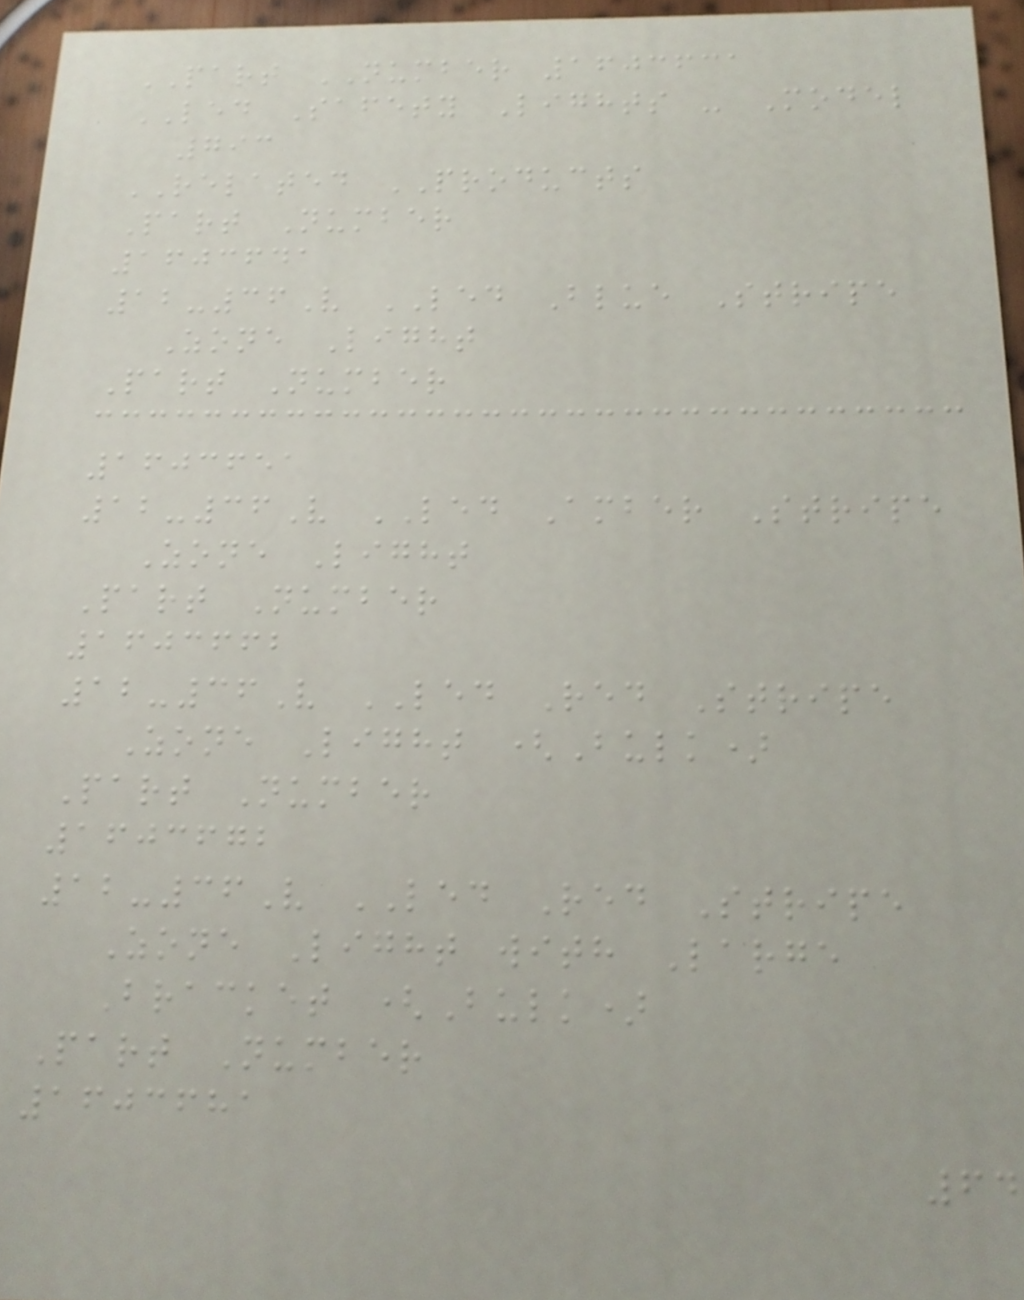PART NUMBER 1603631
LED Safety Lights - Model
793
RELATED PRODUCTS
Part Number
1603641
12-36V LED Blue Stripe
Zone Light
Part Number
1603651
12-36V LED Amber Stripe
Zone Light
Part Number
1603662
12-36V LED Red Stripe
Zone Light (Bulk)
Part Number
1603672
12-36V LED Red Stripe
Zone Light with Large
Bracket (Bulk)
Part Number
1603681
64
